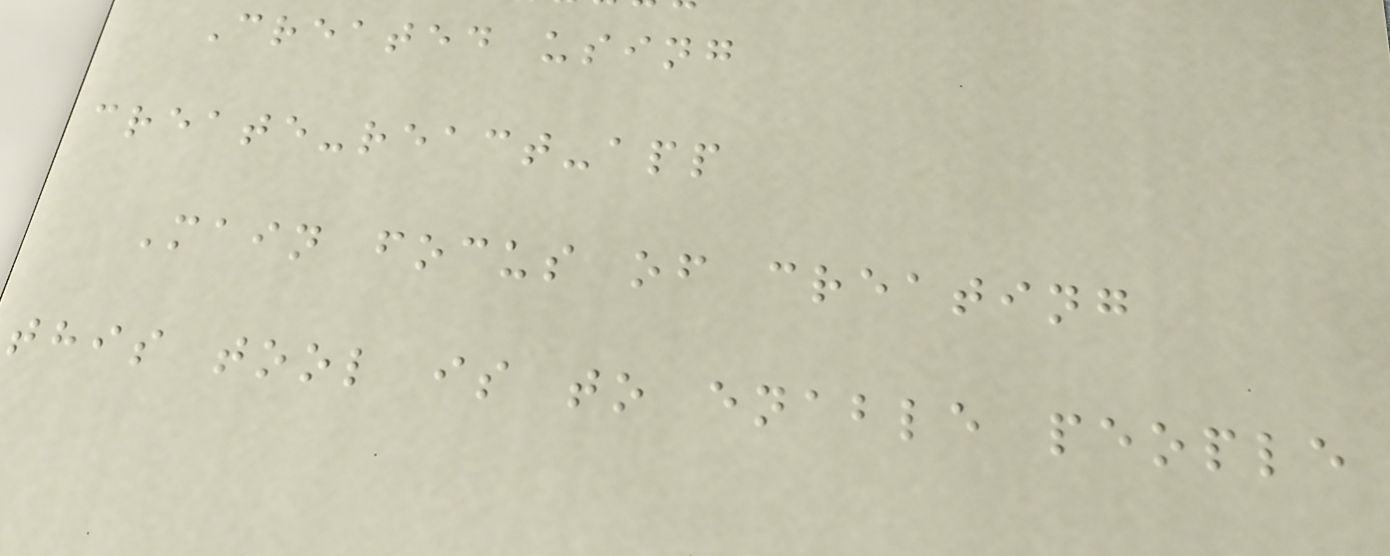Created using
create-react-app
Main focus of creating
this tool is to enable people
